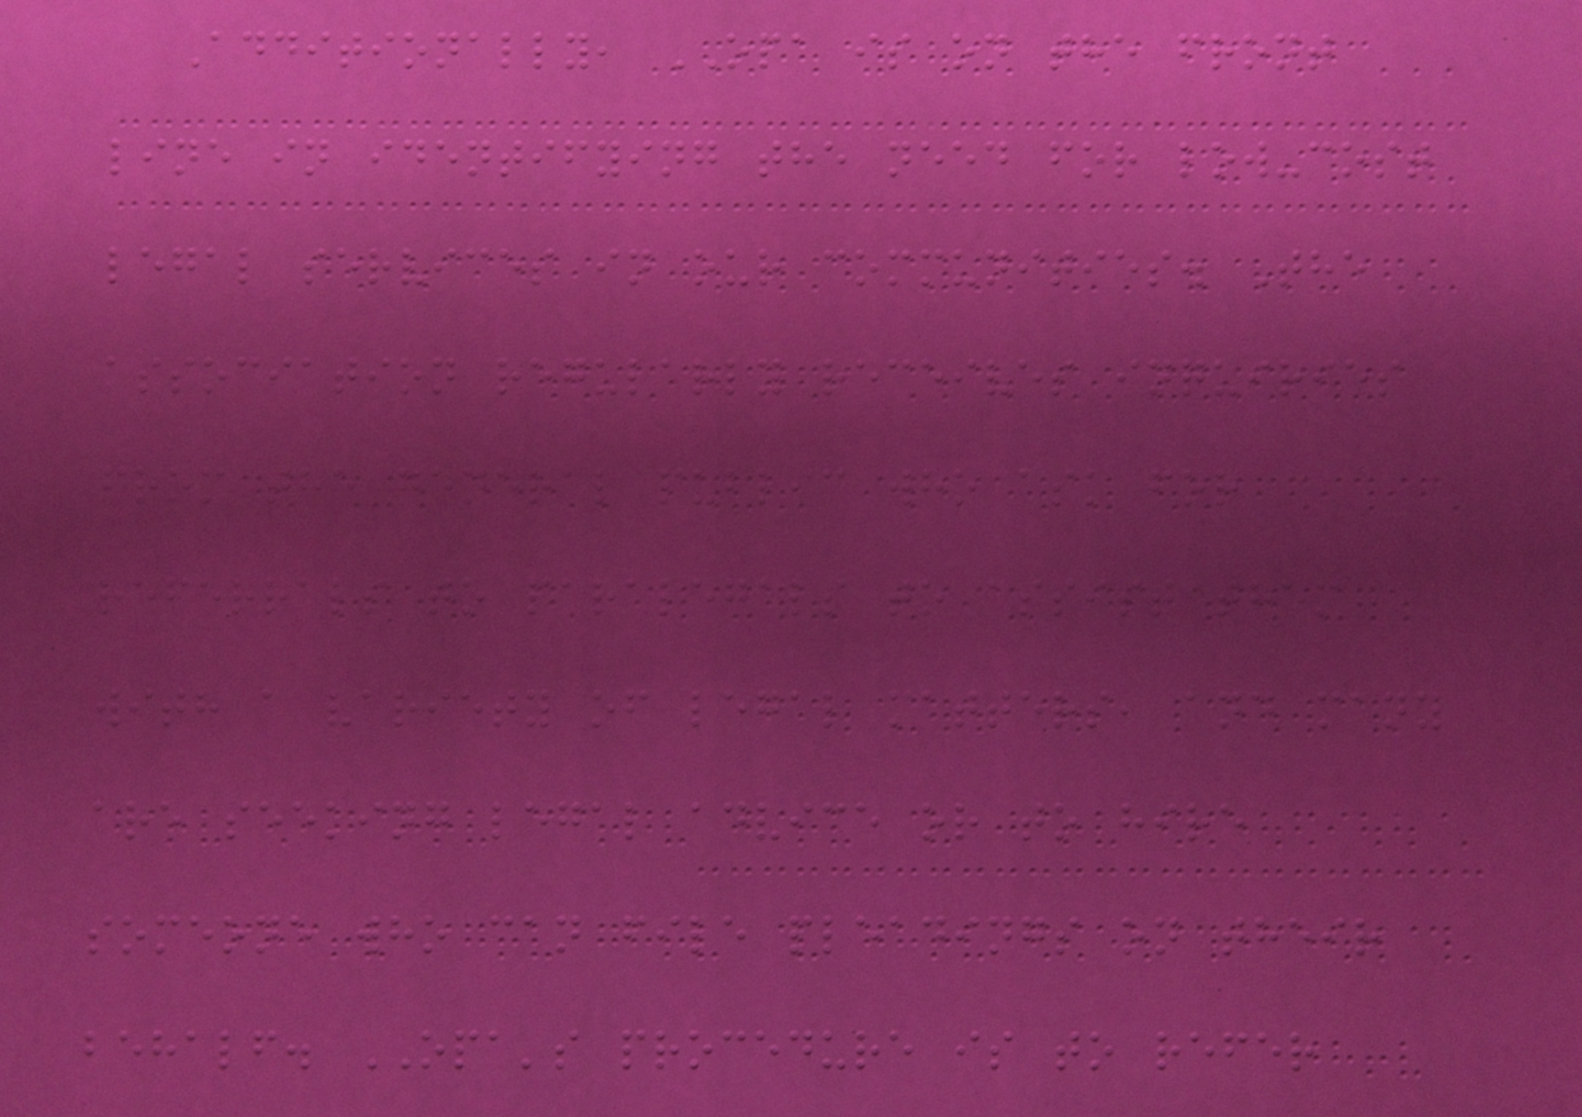Additionally, OPA is on the front
line in identifying the need for low-cost
legal services in our communities. The
association regularly receives inquiries
from the general public who ask for
referrals to paralegals to assist them
with a variety of legal matters, and many
are seeking legal advice or to hire
someone who can file pleadings on their
behalf. OPA's procedure is to refer
